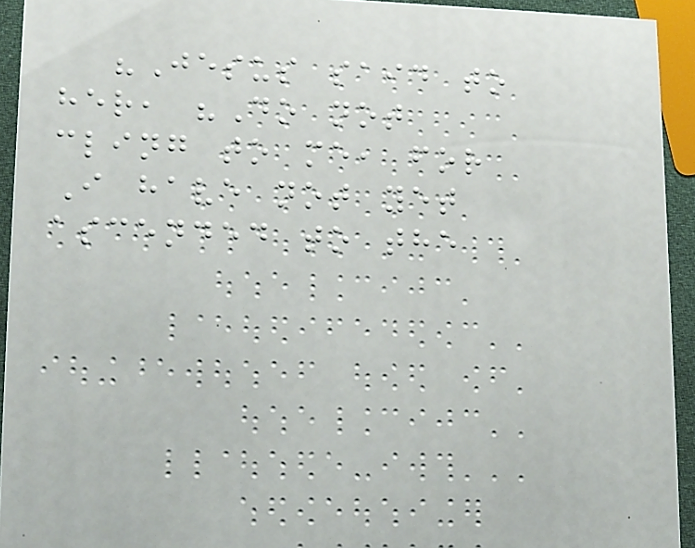"Jesus said to
her, "Do not
cling to me, for
I have not yet
ascended to the
